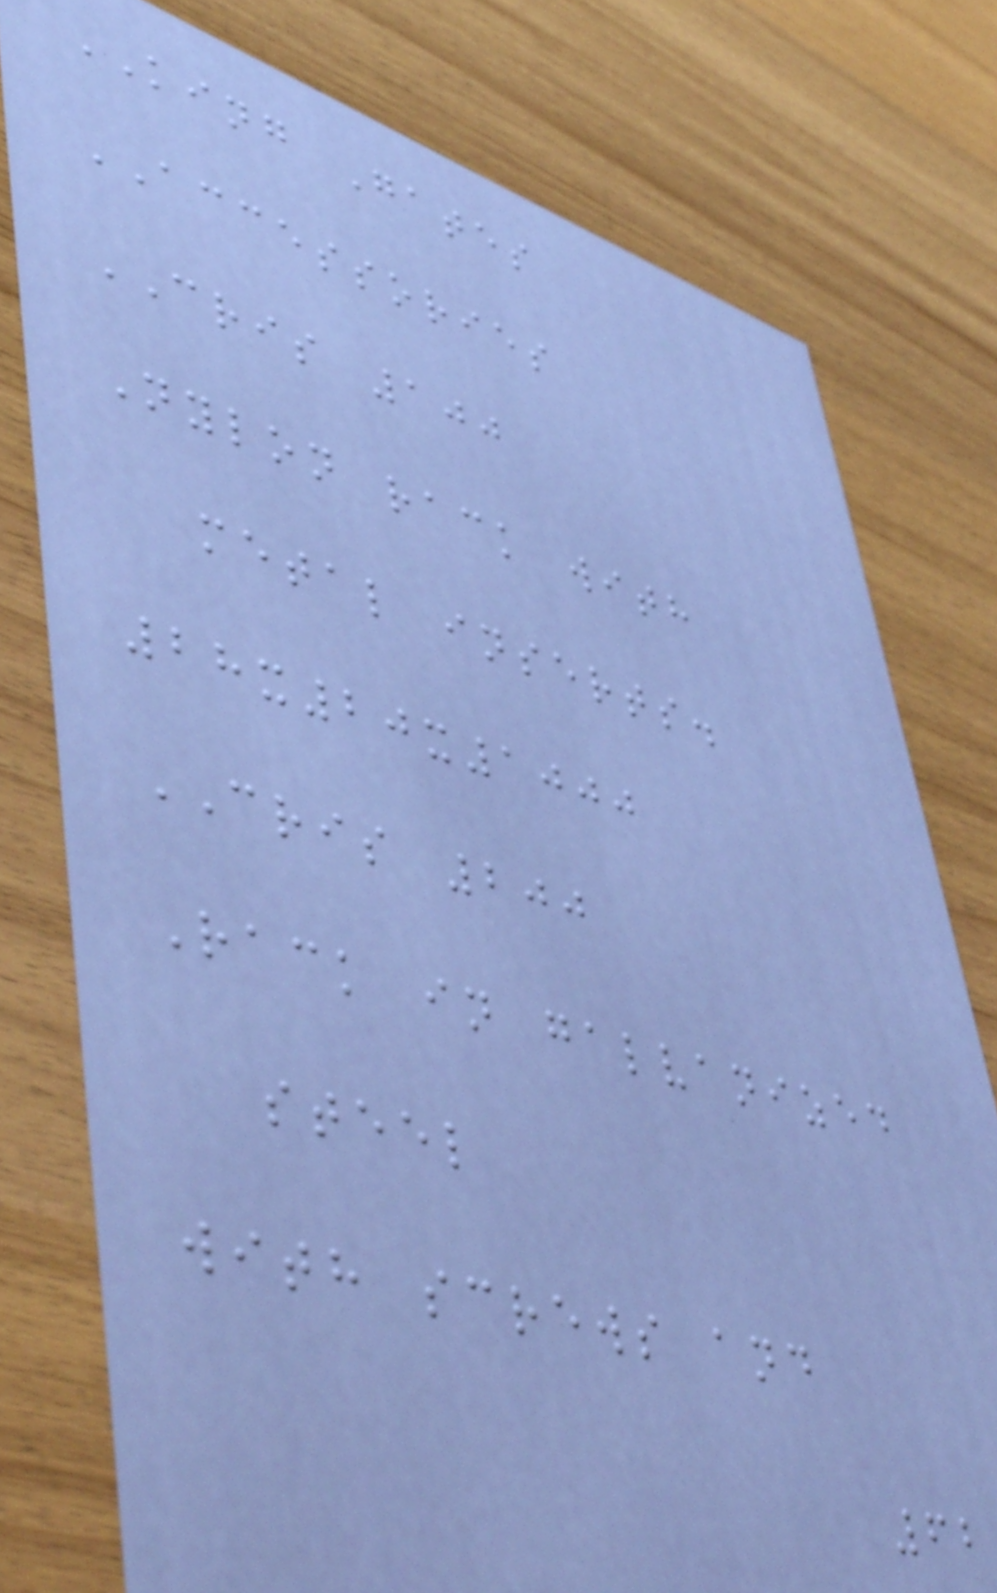KING Gates
ACCESSORIES
CRIS 100
Nylon rack with
metal inserts.
28x20x1000
CRIS 200
Rack in galvanized
steel
with screws and
62
